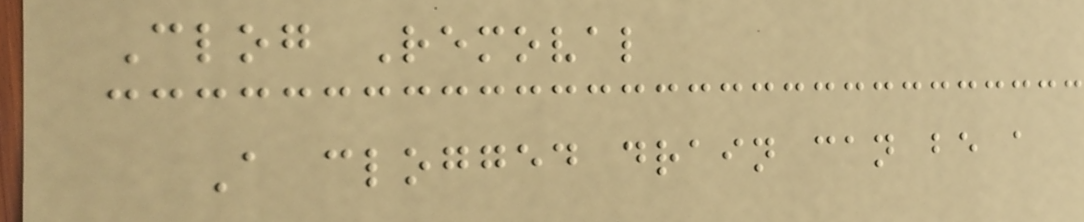Clog Removal
A clogged drain can be a
